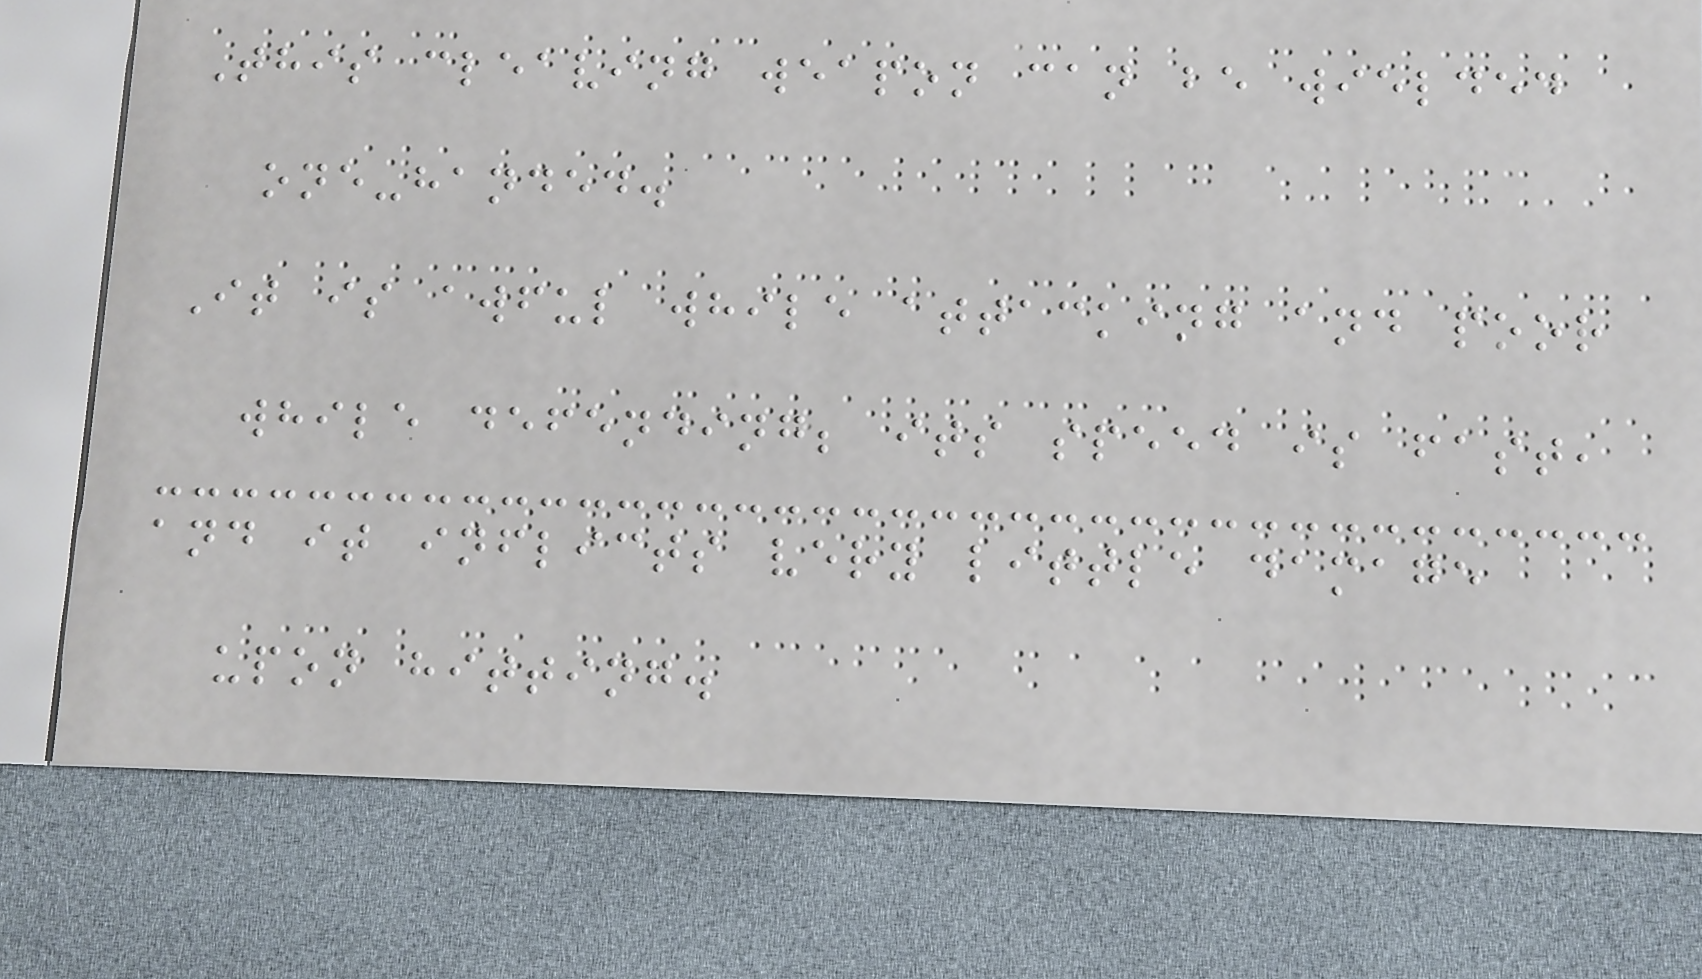This cleaving weapon can be wielded
one-handed.
It is awful while attacking and poor
while defending; its speed is fast,
and it inflicts very little damage
upon hitting.
